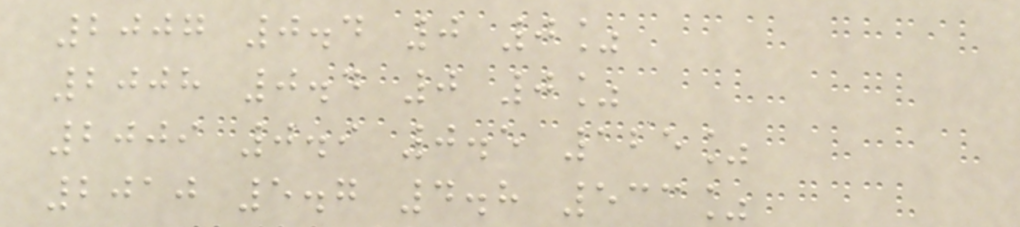2007 0.4 0 0%
2008 0.4 0 0%
2009 0.9 0.5 125%
2010 5.7 4.8 533%
